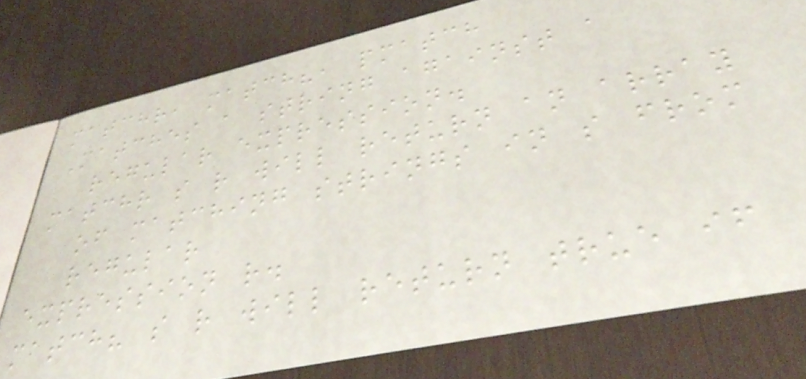matchr, match?, pmatch
Matches a string against a
regular expression.
matchr s r will return an array
of matching strings in s from
regular
expression r.
match? s r will return true if
